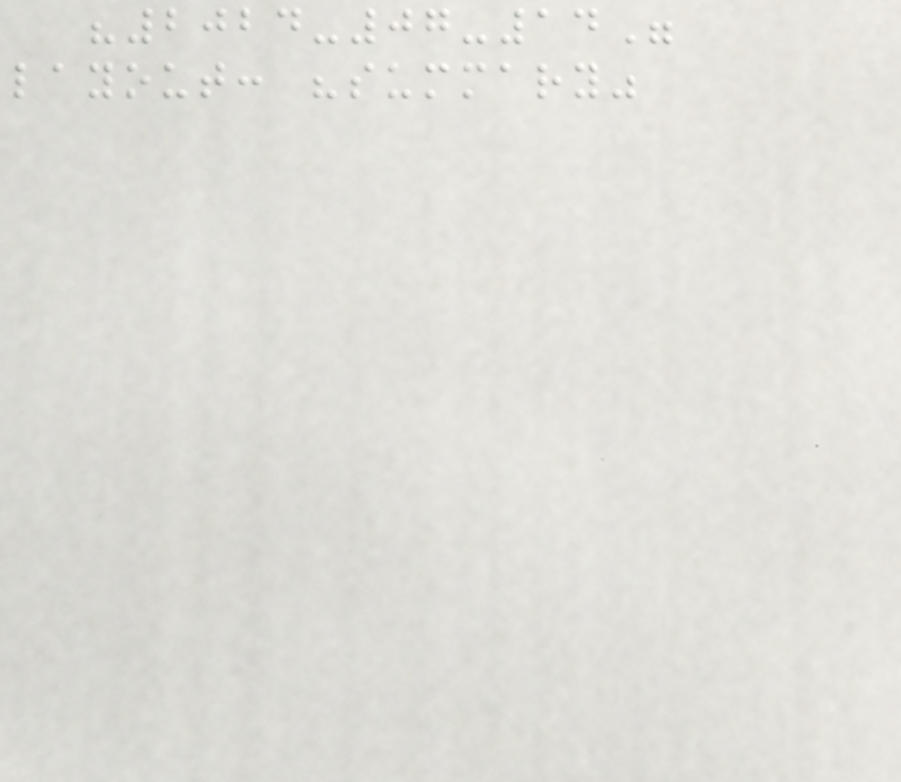"2024-07-14"
layout: "summary"
